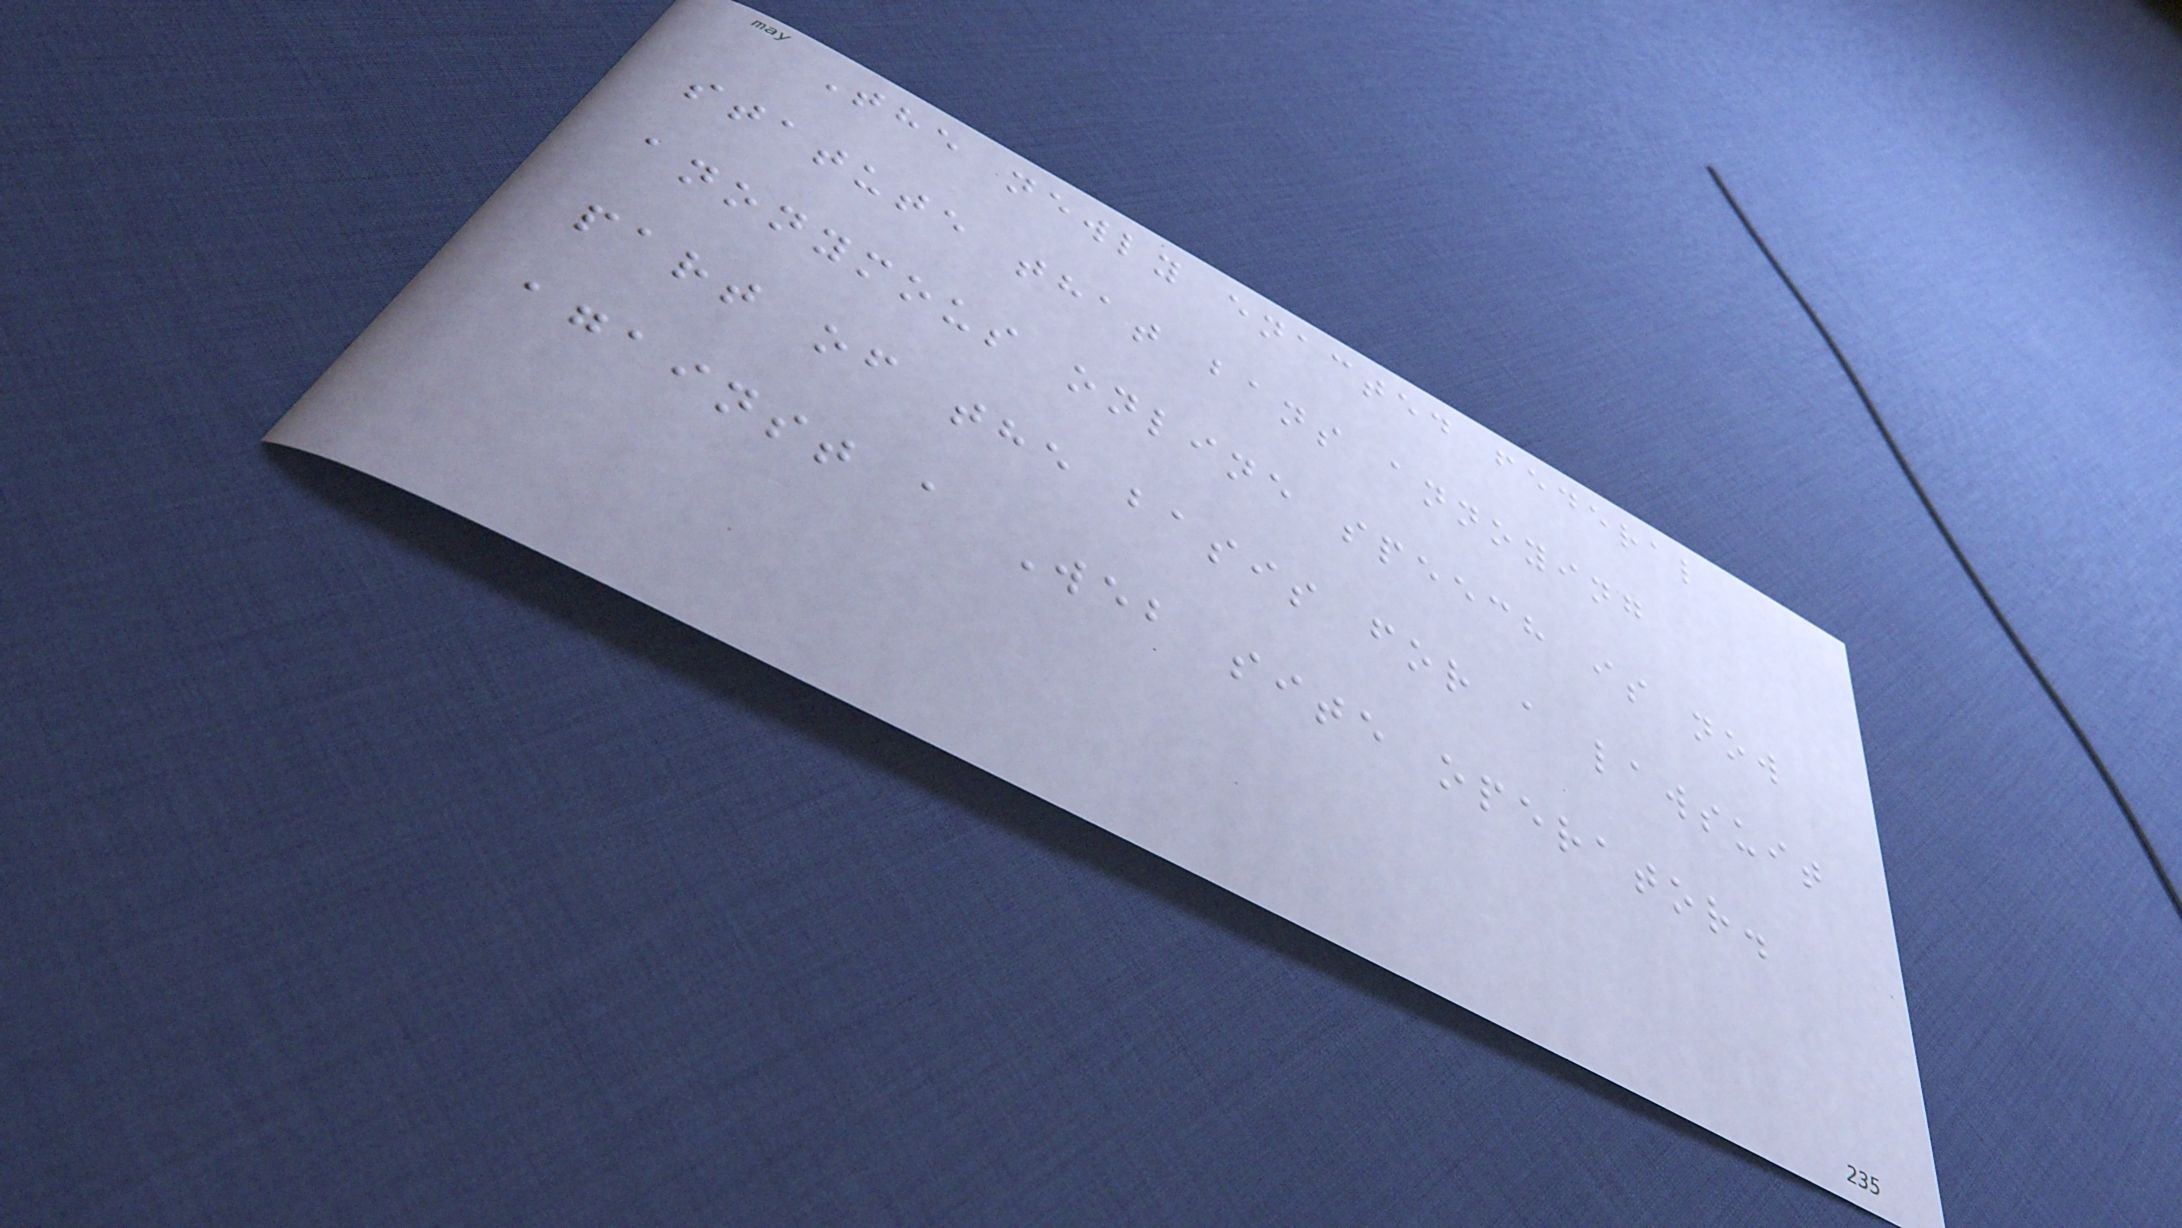The newly enacted federal
statute that bans annoying
anonymous online speech is now
part of the basis for a lawsuit
against a Web site operator.
